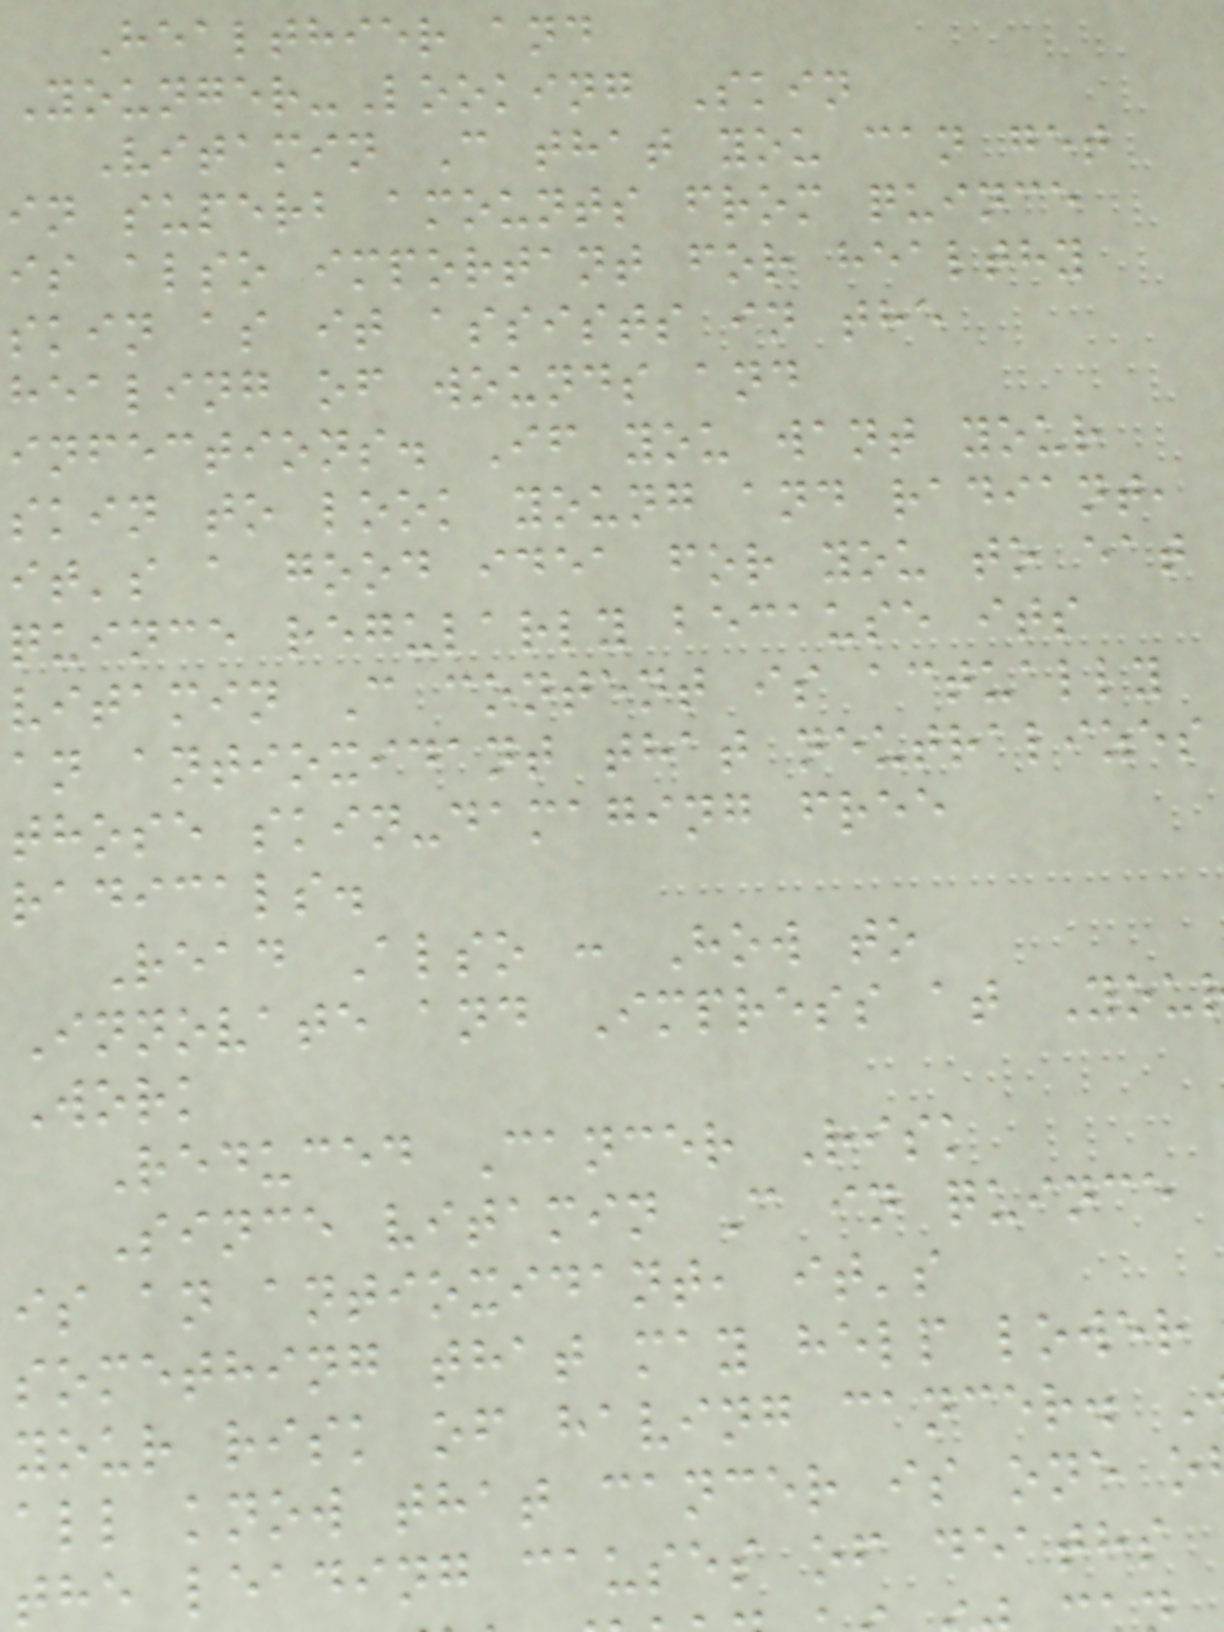Healthier and
Younger-Looking Skin
Vitamin C that you can get
in superb amounts from quince
is also important for healthy
skin as it assists in the
healing of wounds and
infections. If you want your
skin to look young and radiant,
it's a good idea for you to eat
quince regularly because its
vitamin C content is actually
an antioxidant that neutralizes
those skin-damaging free
radicals.
Read Also : How to
Innovate and Impress at You
Work
Reduced Cancer Risk
Since vitamin C in quince
is an antioxidant, it's
something that may help lower
your risk of having cancer.
all know that cancer is one o
the leading causes of deaths
